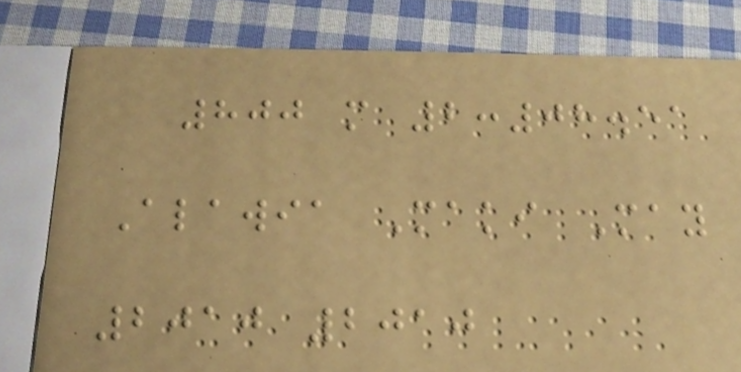800 m 2:08.51
Alawia Maki May
2010 2010
